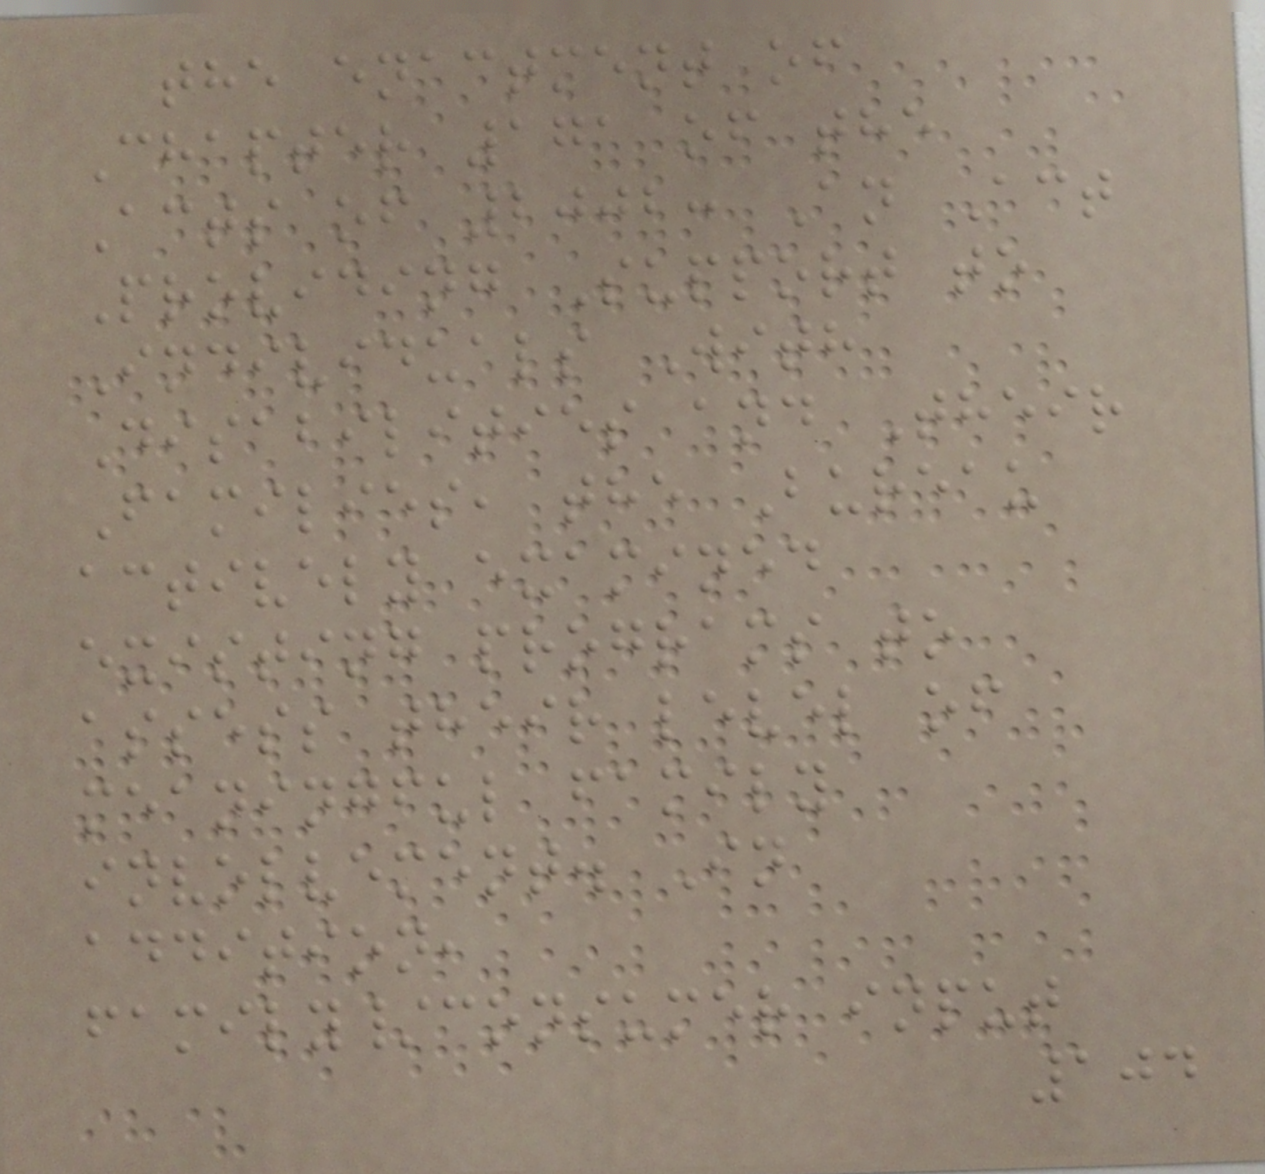the enactment of
Chapter 171 of the
Acts of 2002: An Act
Providing Support to
Individuals With
Disabilities and Their
Families, the Bureau
actively examined
existing programs to
assess their level of
meaningful family
involvement. In
addition,
family/consumer input
104
